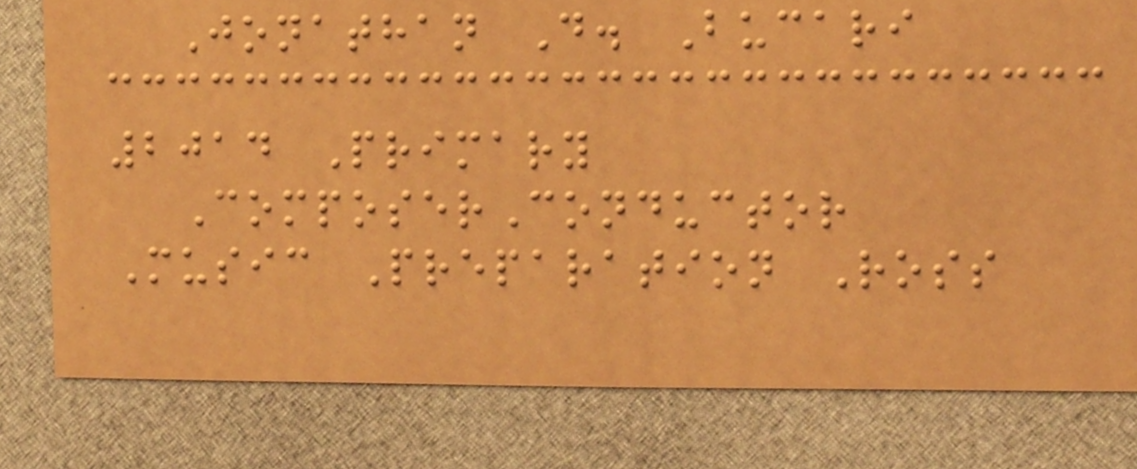Jonathan D. Bucari
2014 Primary
ComposerConductor
Music Preparation Ross
